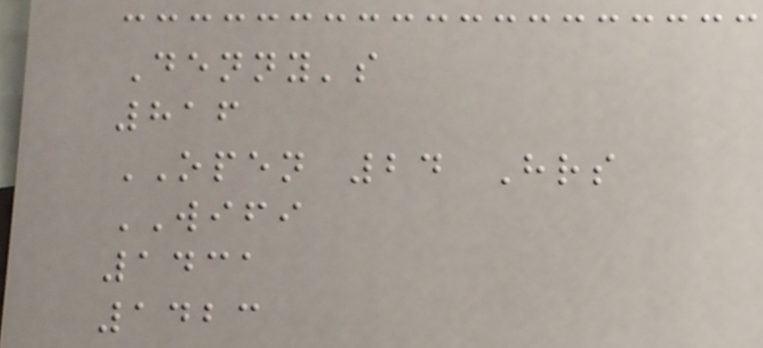Denny's
816
OPEN 24 Hrs
WIFI
1431
1423
